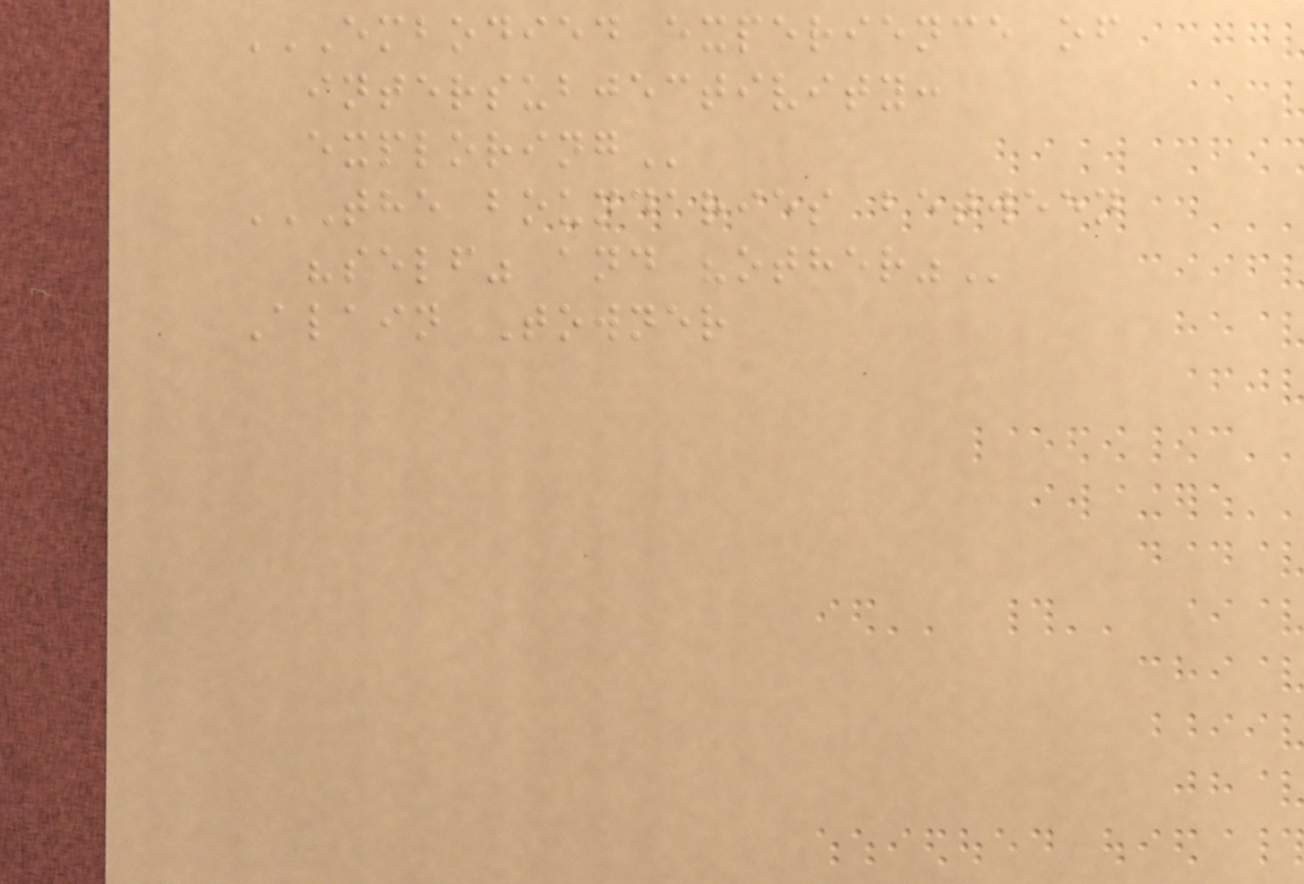EMBODIED EXPERIENCE OF
INTERSUBJECTIVITY:
EXPLORING
THE BOUNDARIES BETWEEN
"SELF" AND "OTHER"
Alain Towner
